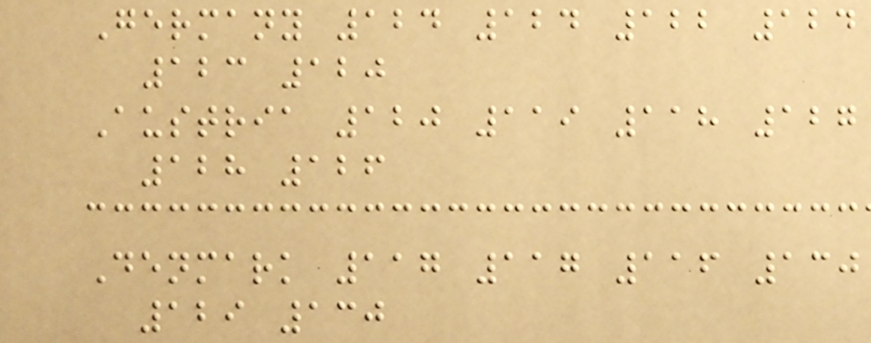Germany 124 124 122 124
123 120
Austria 120 119 118 127
128 126
Denmark 117 117 116 130
129 130
